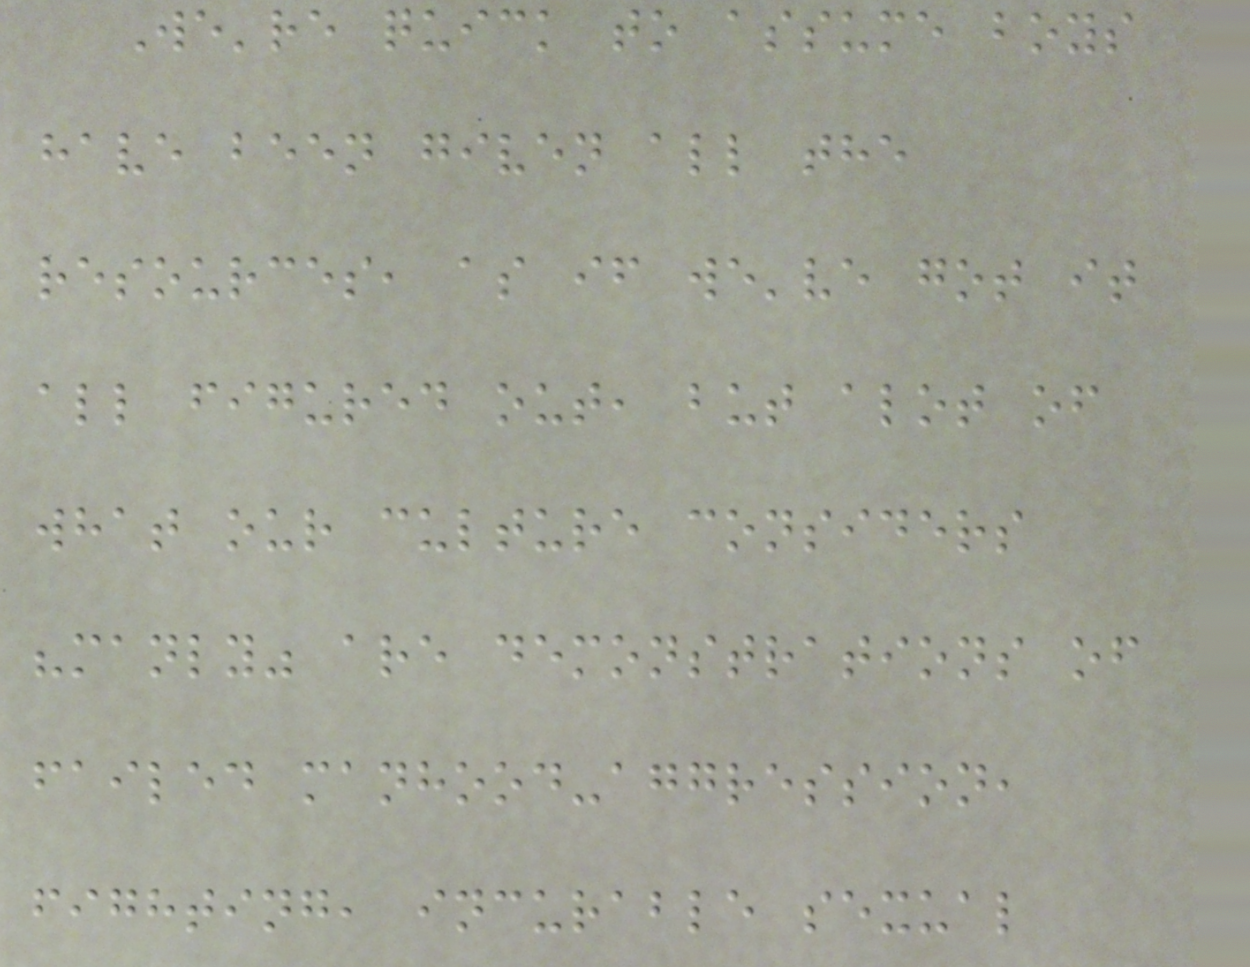We're quick to assume boys
have been given all the
resources, as if we've got it
all figured out, but alot of
what our culture considers
"manly" are demonstrations of
failed manhood-aggression,
fighting, incurable sexual
